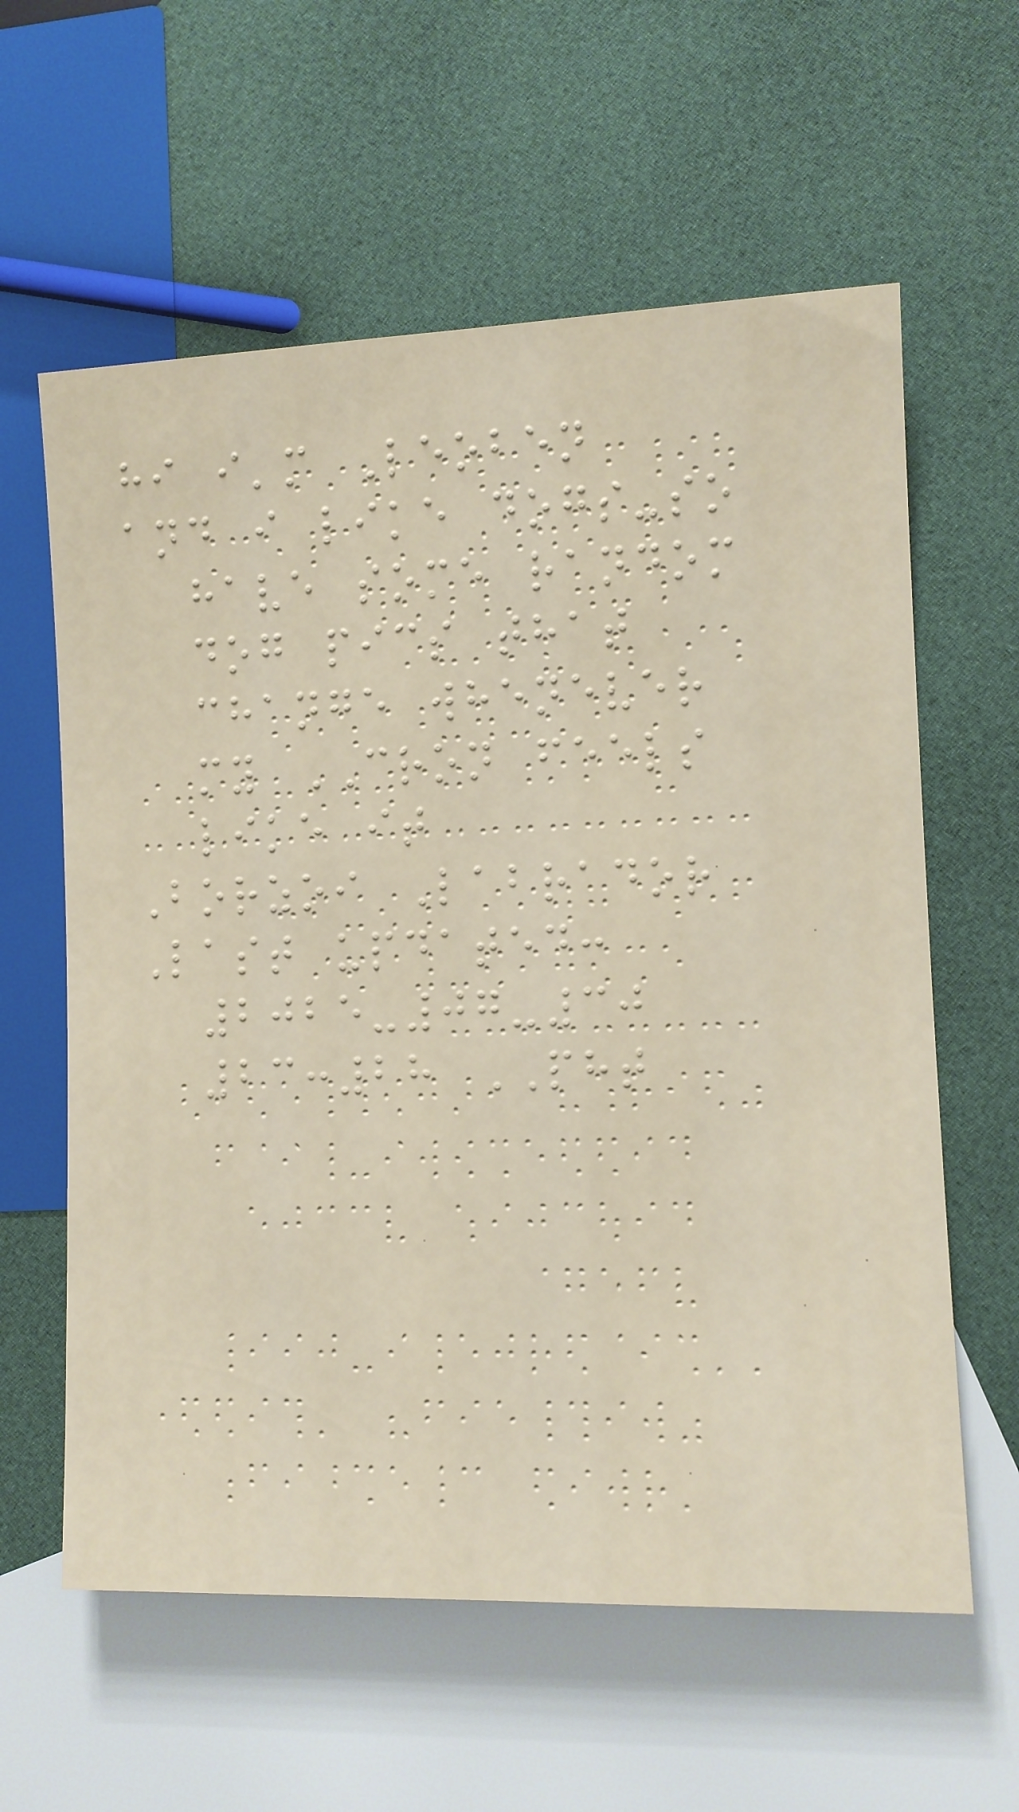hi i'm Leoben
and i like dogs-so
have some random
dog pics that
change whenever
my CRON feels
like it
Borzoi Labrador
Last updated:
2025-07-30
23:28 PHT
